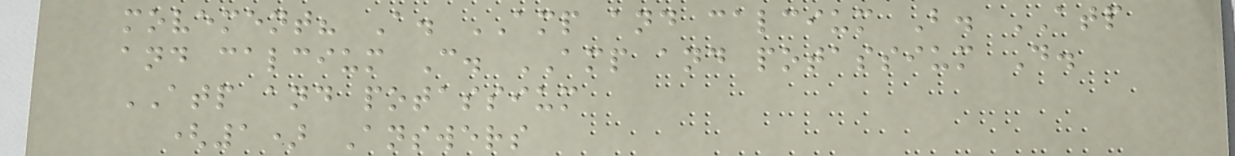movement? A. AMP and calcium B. ATP
and calcium C. AMP and potassium D.
ATP and potassium
(1) Answers
